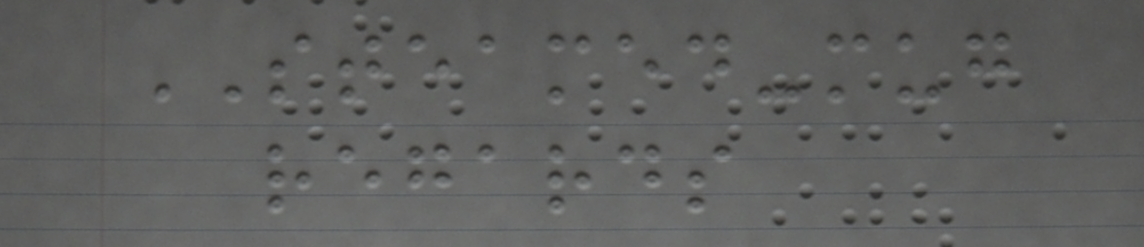STEAMED-mug
regards
